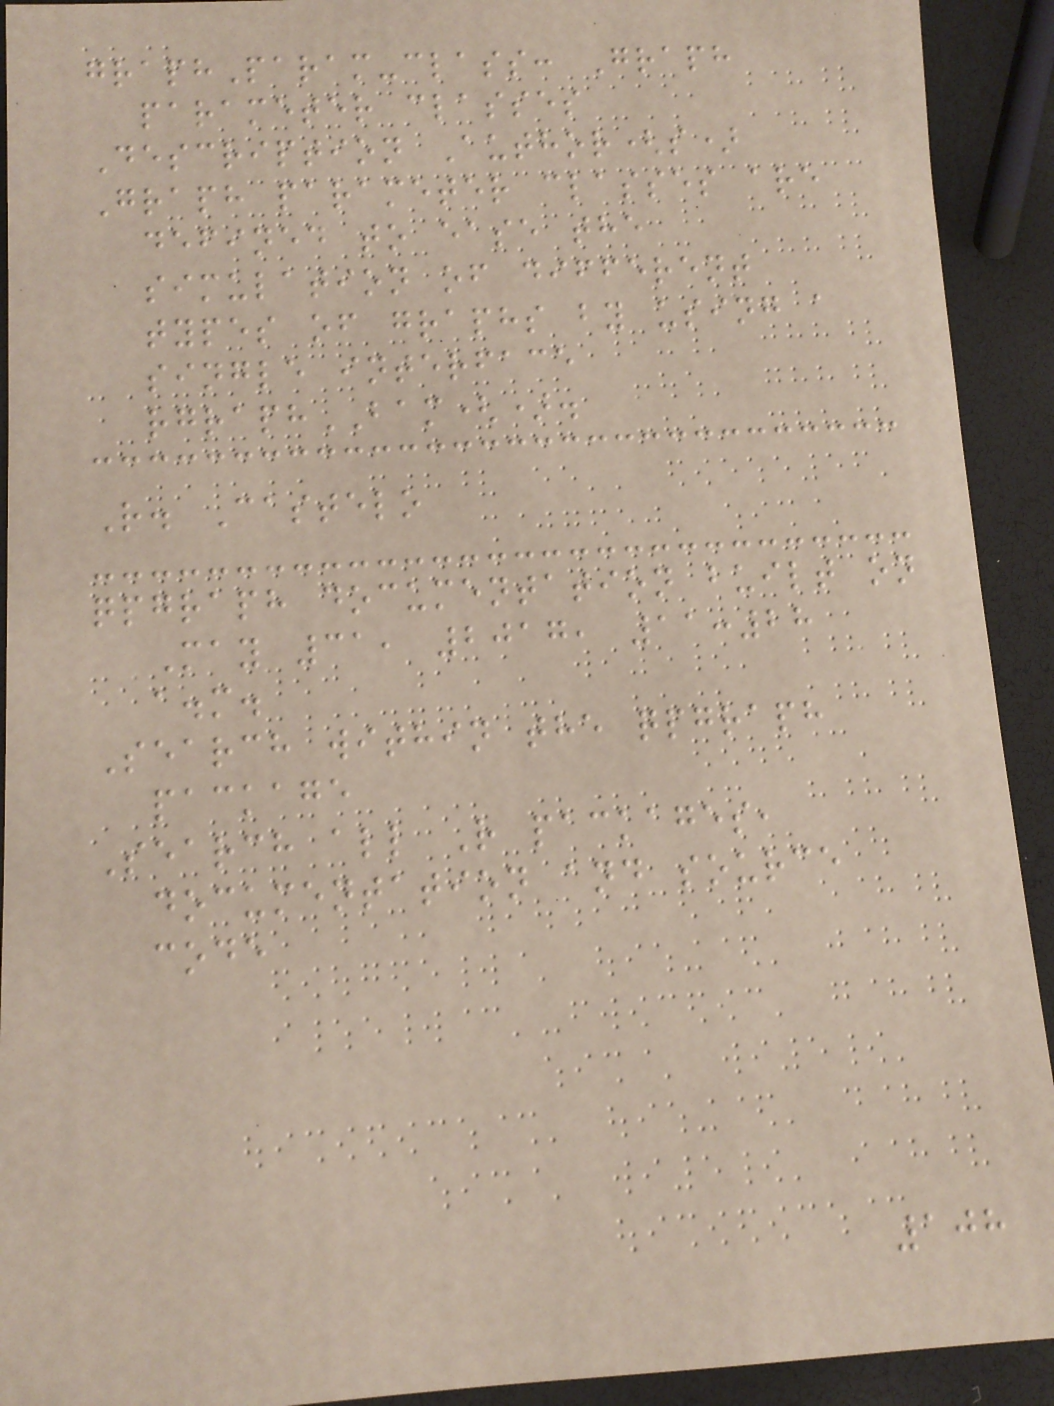graphParam-class: Graph
parameter classes
Description Author(s)
Graph parameter classes are
defined to ease the
simulation of different
types of graphs by using a
single interface
rgraphBAM().
R. Castelo
qpgraph documentation built on
May 31, 2017, 11:28
a.m.
Search within the qpgraph
package
Search all R packages,
documentation and source
code
108
